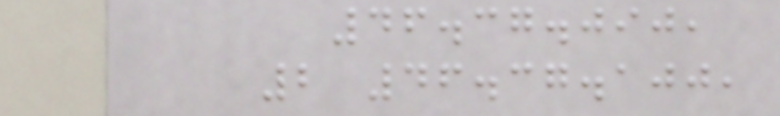46.37.090,
2 46.37.100,
